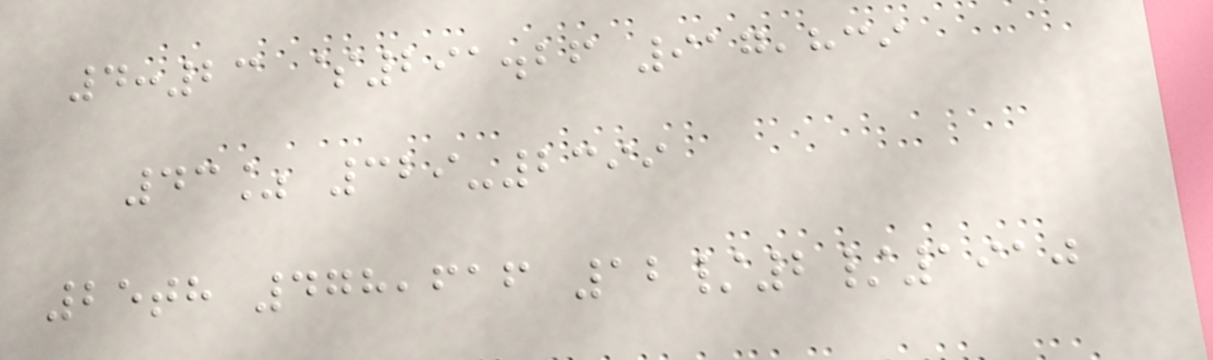4:23 $291.26 917,839
43% 329-2399
25th 478,616 12/2/1910
